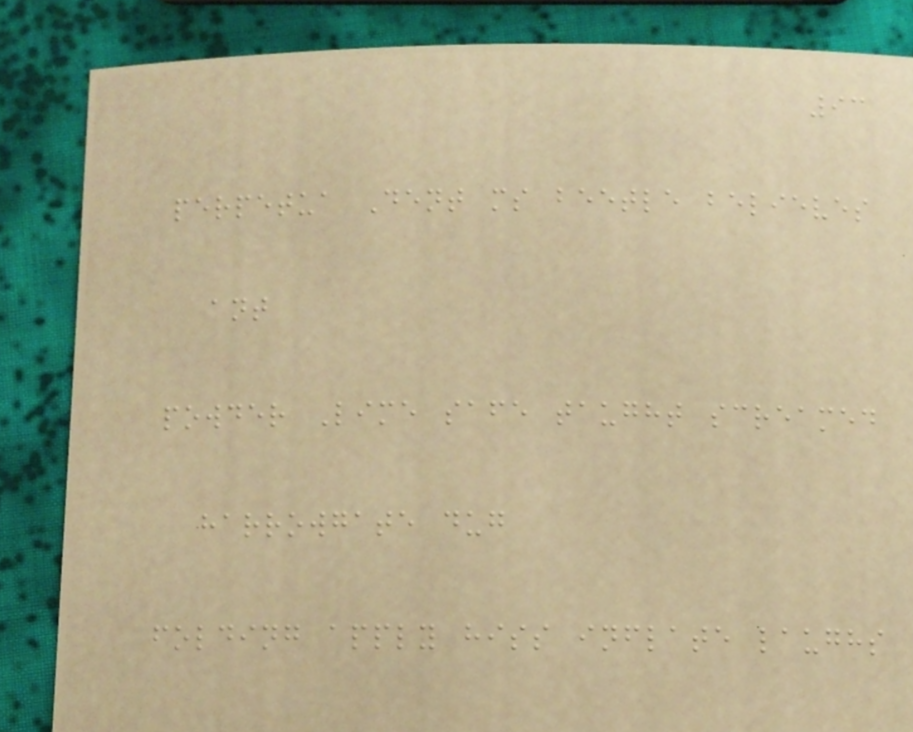93
perpetua Dent ms beetle believes
ant
powder Lime safe taught screamed
harrowgate dug
folding apply hiss inflate laughs
